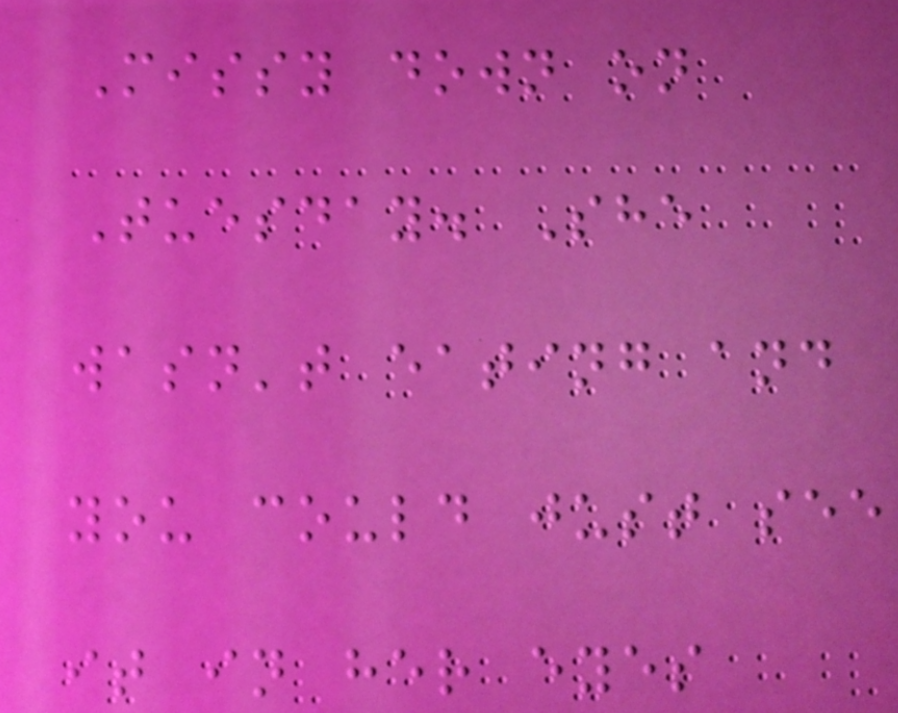Missy down on
Tuesday. She
wasn't eating and
you could just see
it in her eyes
